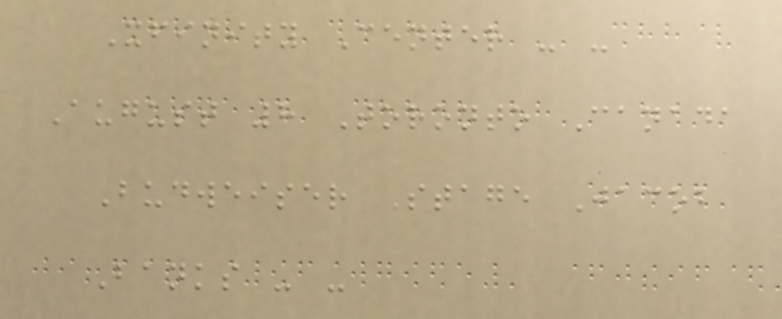Xfinity Center - -
August 8 Toronto Canada
Budweiser Stage Jacob
Banks - -
